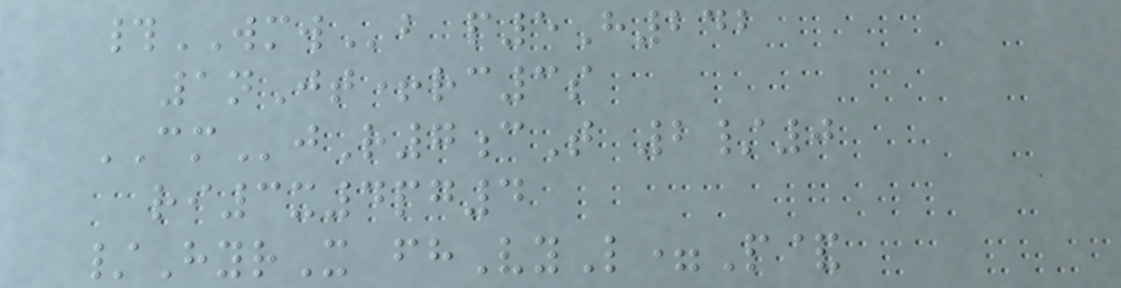#WMWb p5H242
1nJt+rc3s
CMjR7cT 2/0
ri3x4pg4
/HyrX fhVyL=P&
